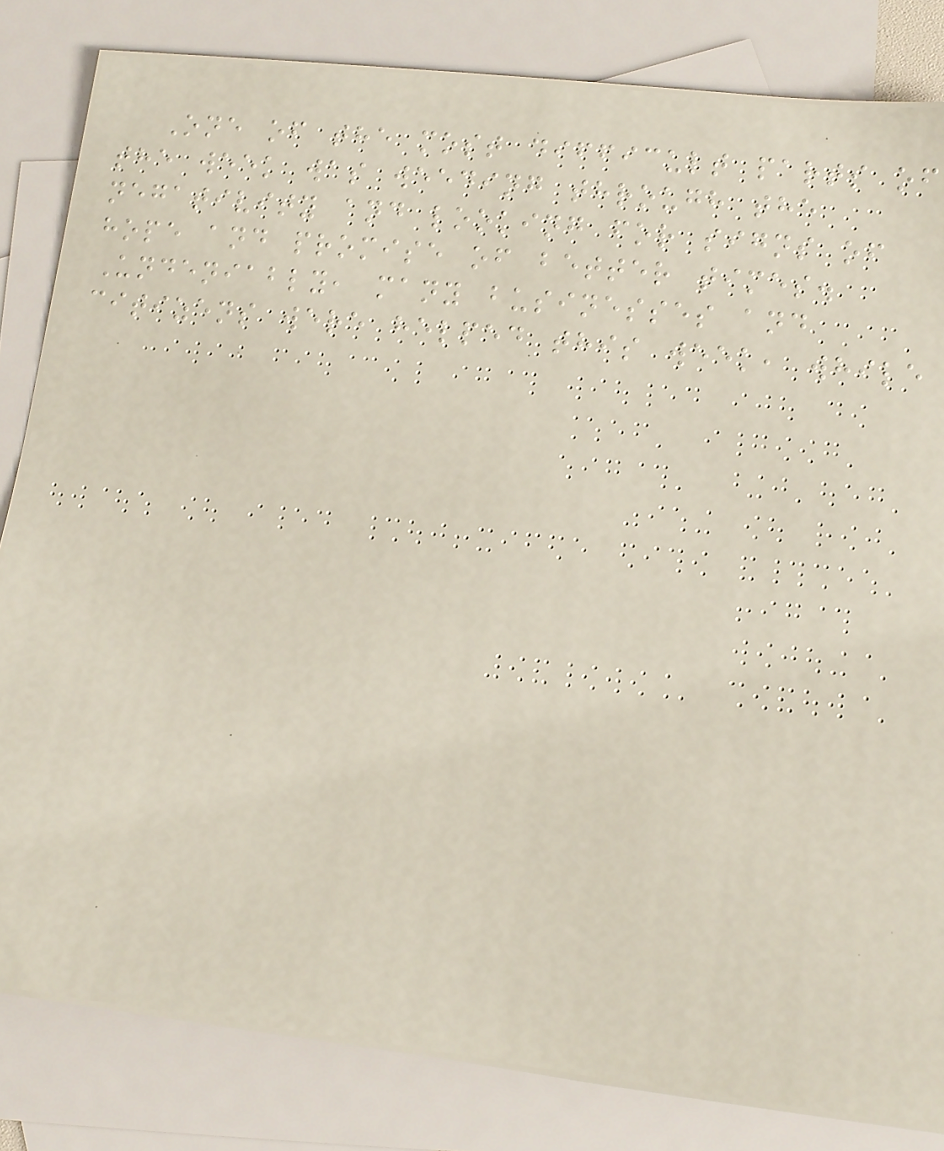One of the most difficult parts of
the week was weeding through the
negativity and looking for signs of
hope and promise of better times.
Undeniably, many businesses and
citizens were helped this week, while
